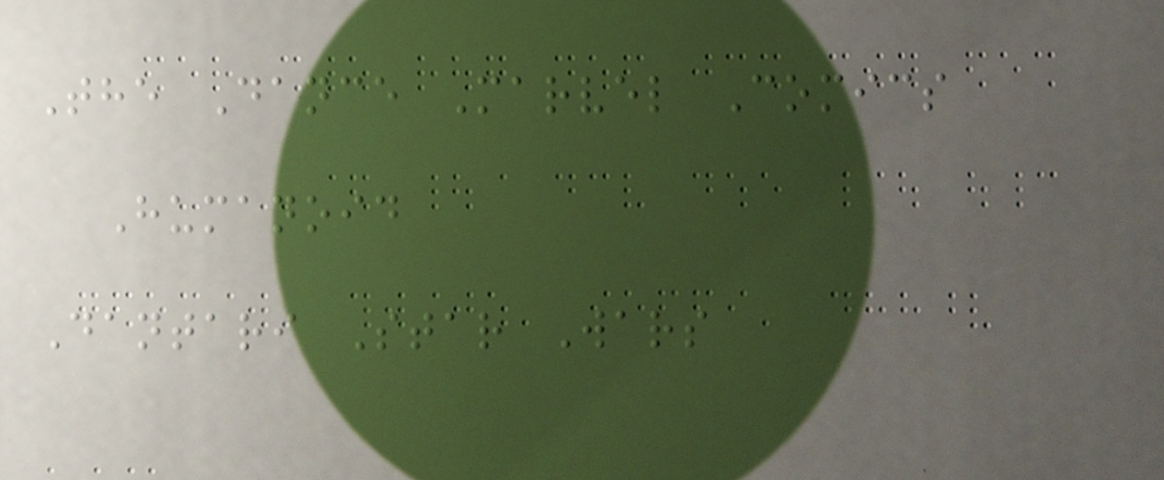The Dance Marvel Comics
Humanoid
Dantari Star Wars
